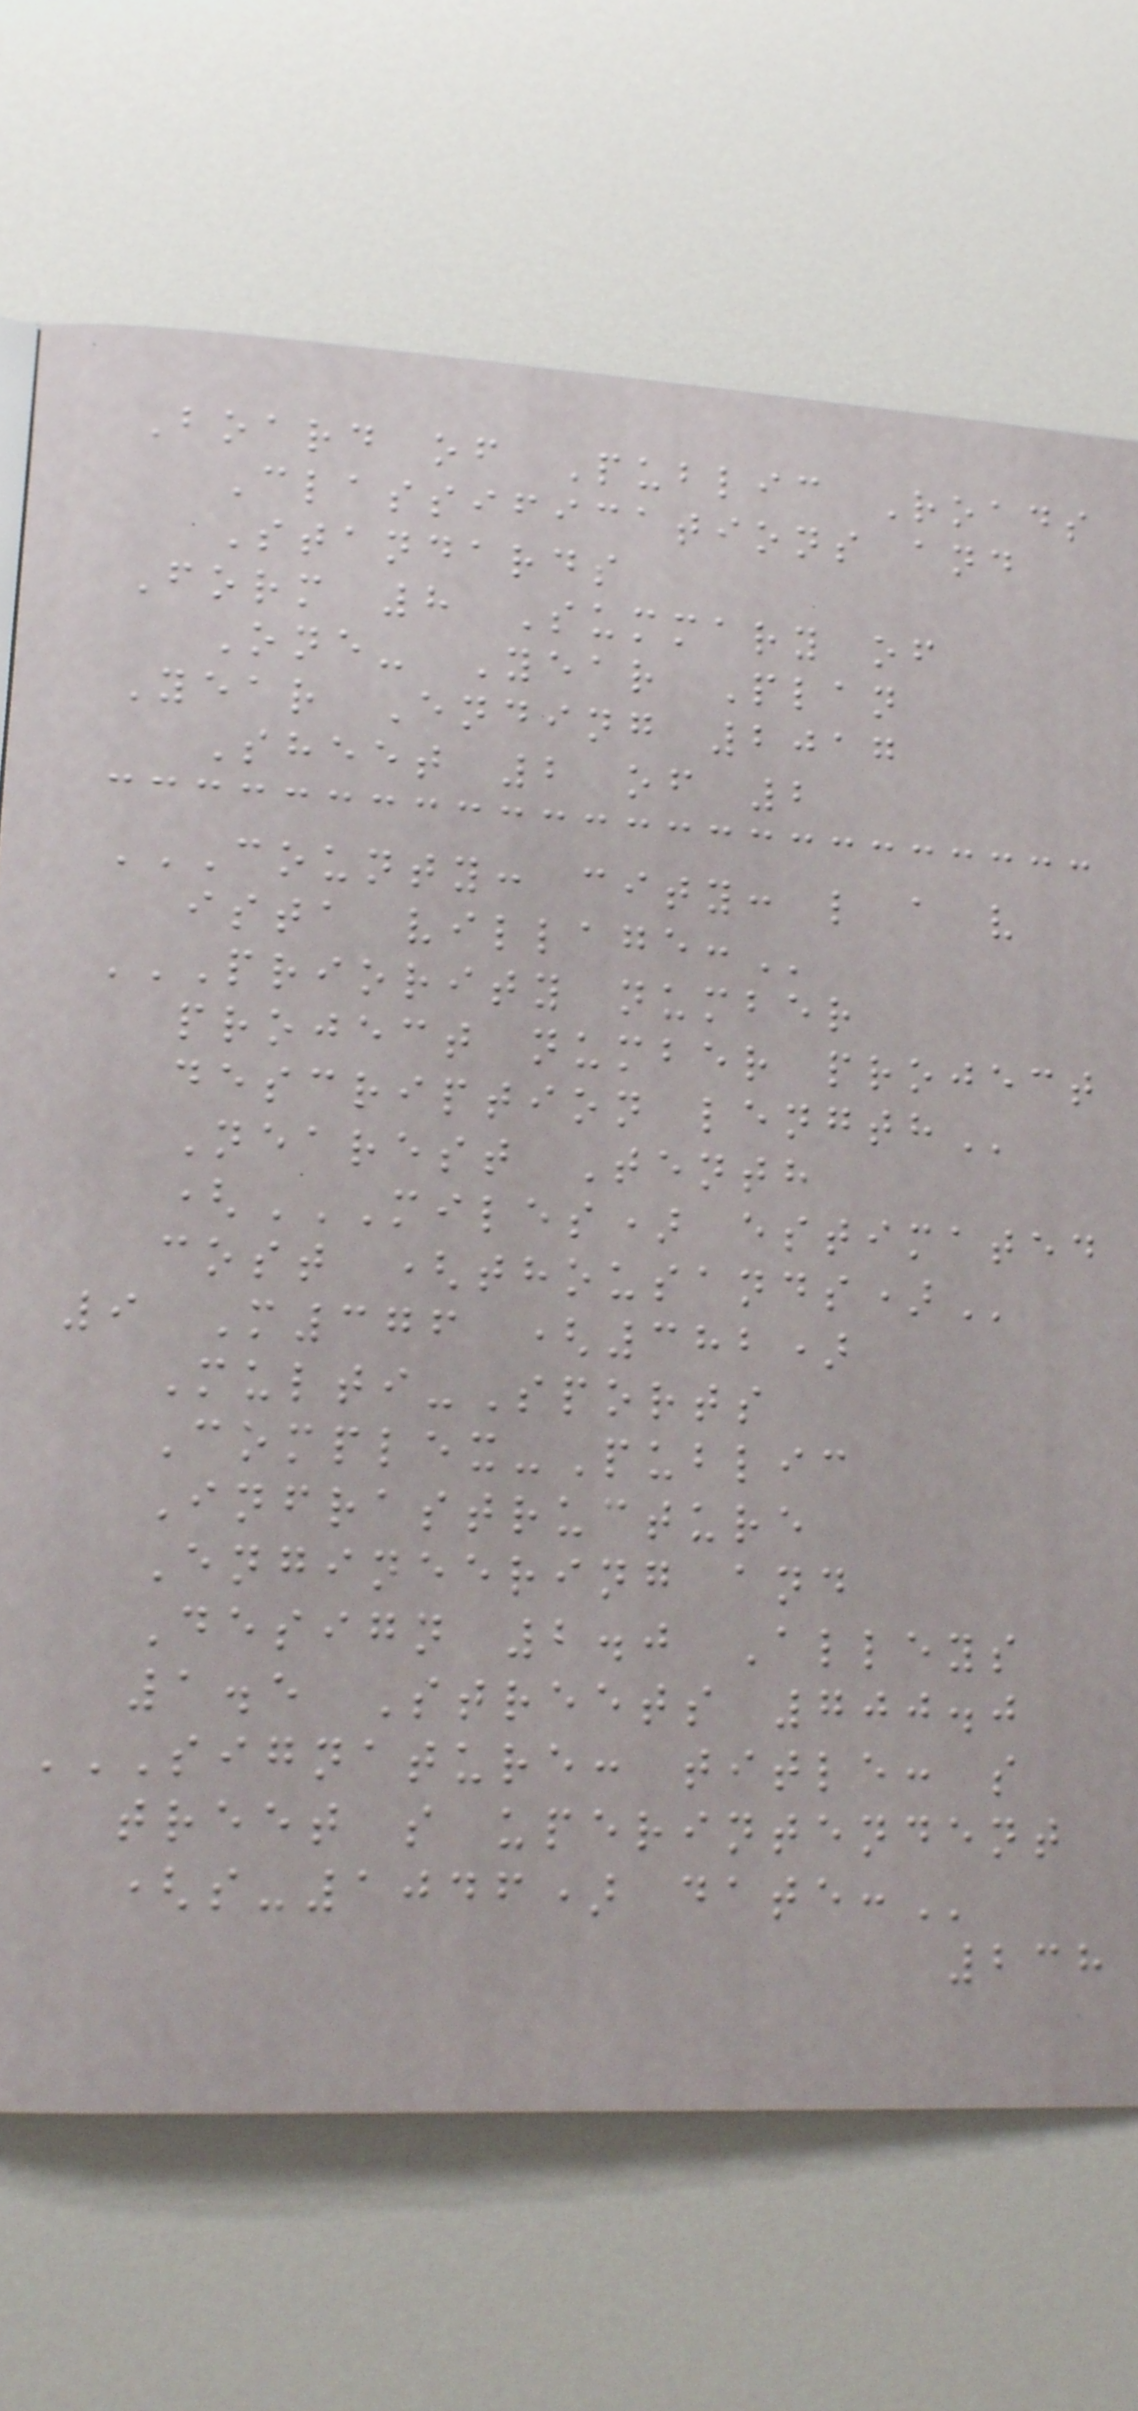Board of Public Roads
Classifications and
Standards
Form 8 Summary of
One- Year Plan
Year Ending 2017
Sheet 2 of 2
COUNTY: CITY: L A V
ISTA VILLAGE:
PRIORITY NUMBER
PROJECT NUMBER PROJECT
DESCRIPTION LENGTH
Nearest Tenth
(MILES) ESTIMATED
COST (THOUSANDS)
9 M376 (382)
Multi-Sports
Complex-Public
Infrastructure
Engineering and
Design 2.0 Alleys
1.5 Streets 700.0
SIGNATURE: TITLE: S
TREET S UPERINTENDENT
(S-1046) DATE:
238
